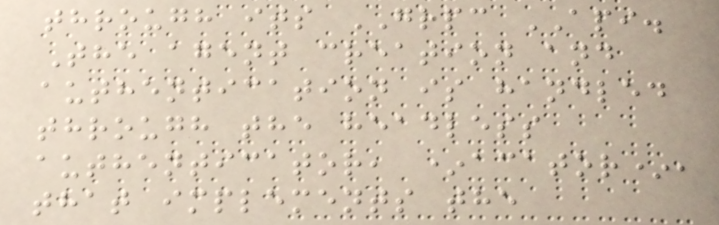through its GRPC API.
The agent creation and
authentication is handled
through the headless
authenticator, *acator*,
that implements the
